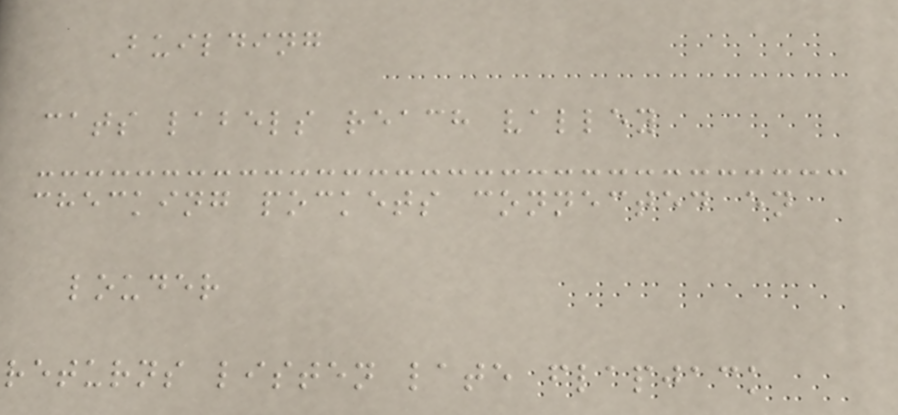Building
cats labels reach valley
checking pockets connected en
louder
returns listen late flapjack
